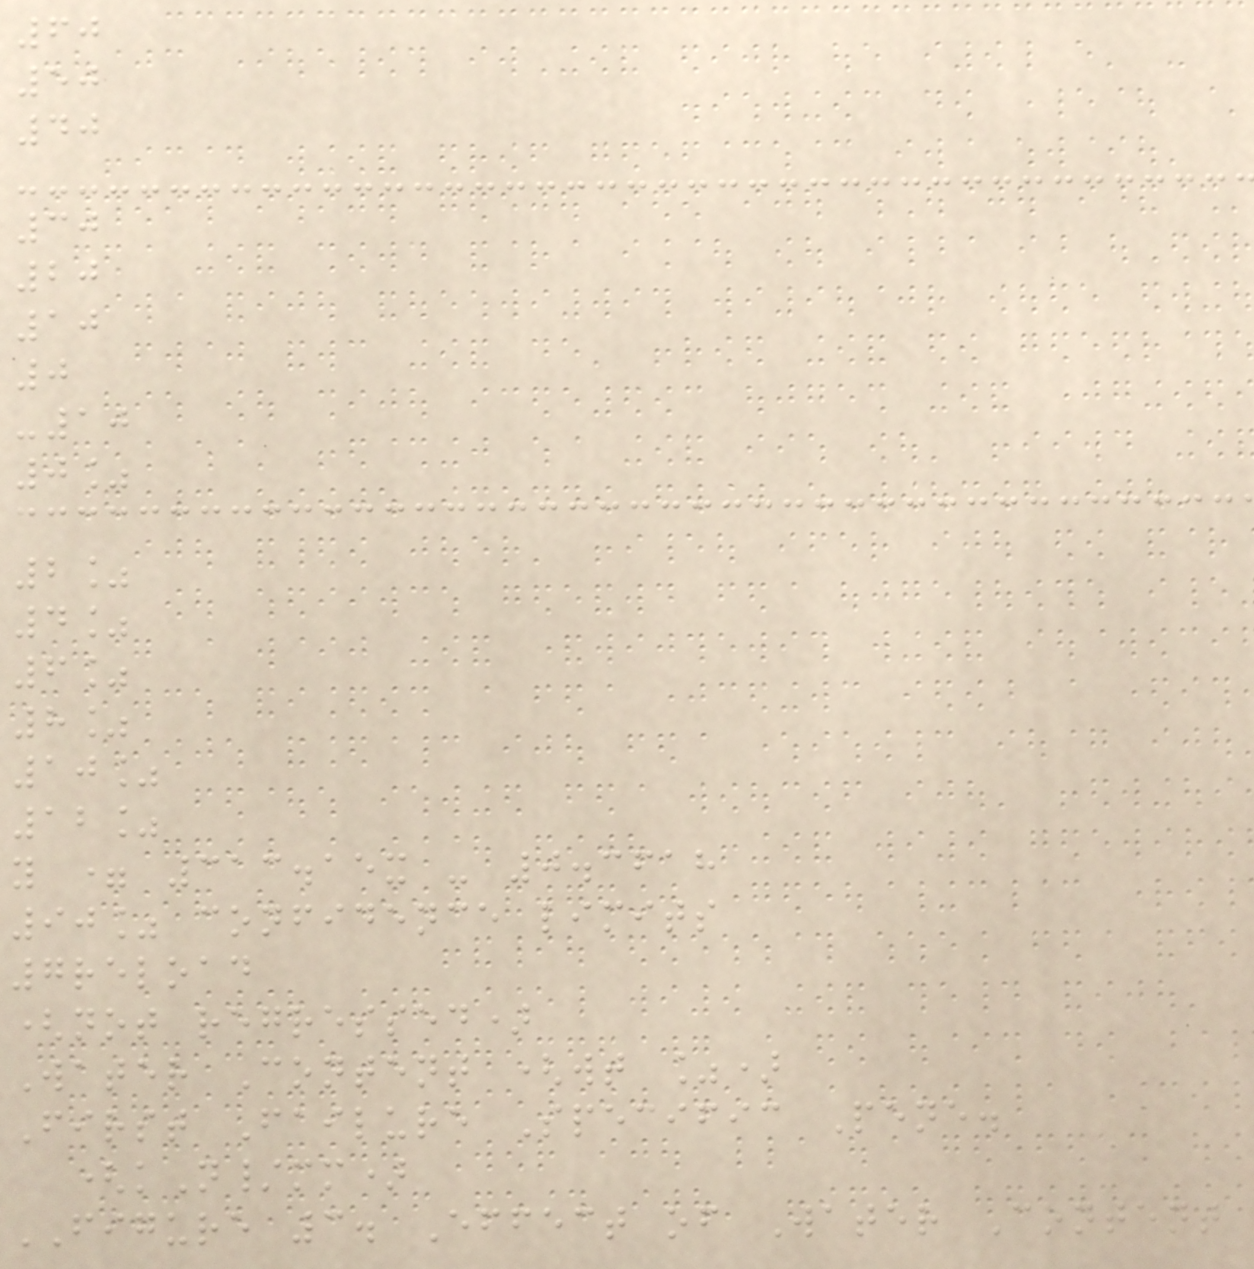60
50
40
30
20
10
0
-10
0%
2%
4%
6%
8%
10%
12%
y = 313.15x - 0.3618
90% confidence limits
7reload
(not regressed)
Water Content (wt %)
First Failure Specific Pene.
(kN/mm)
FIGURE 3. Effect of Water Content
